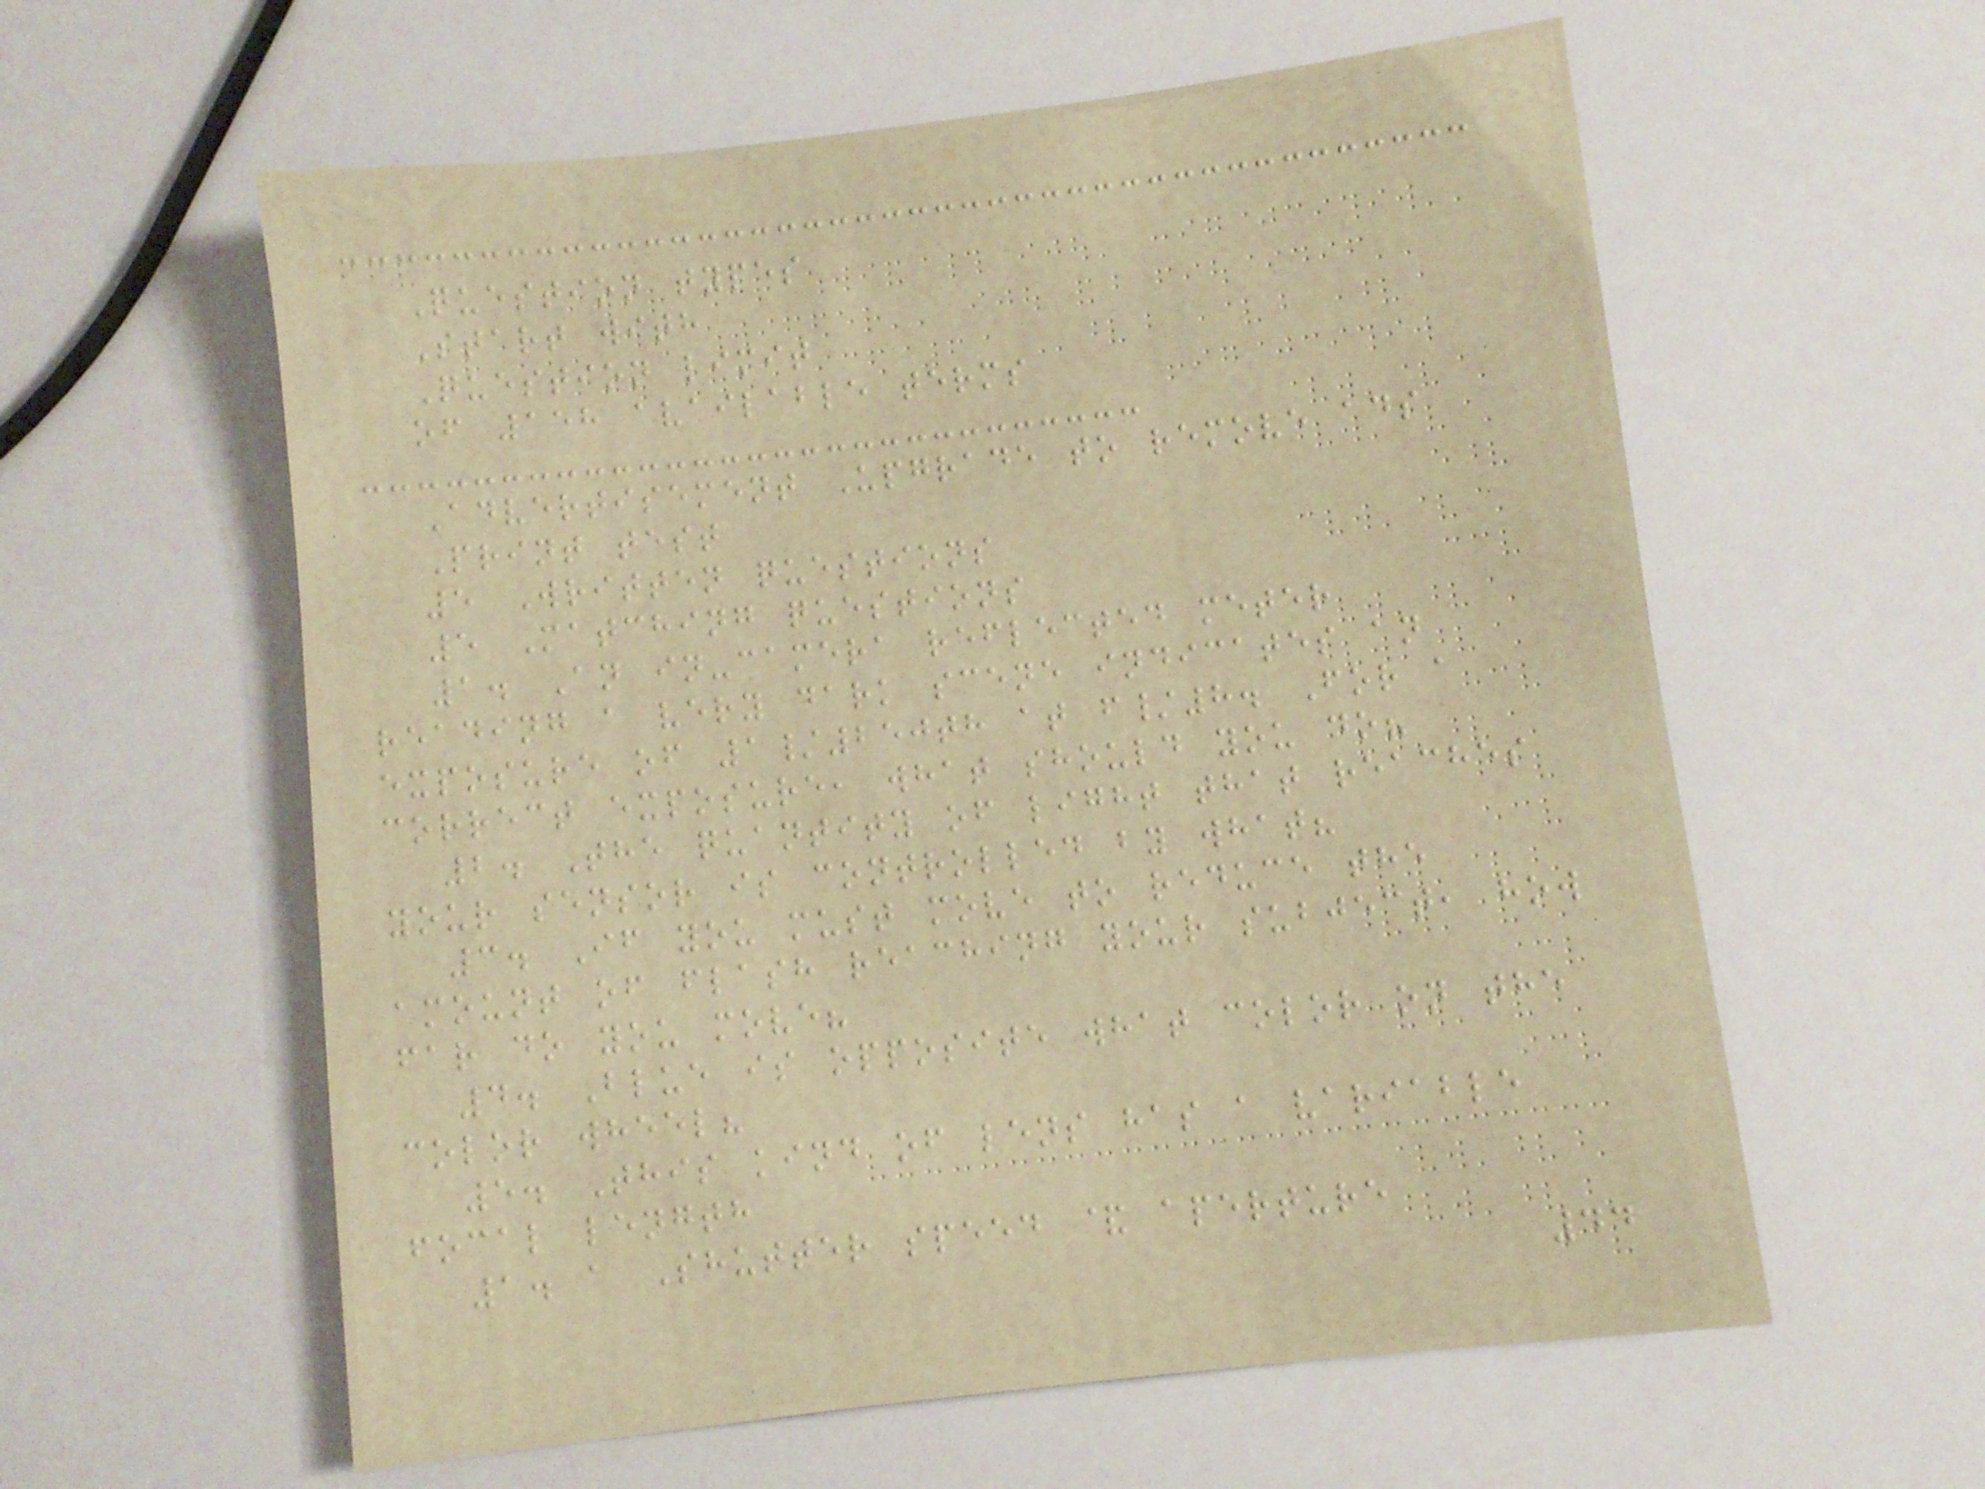Question types
Start with
Question limit
of 158 available terms
Advertisement Upgrade to remove ads
Print test
5 Written questions
5 Matching questions
1. An in-camera reflected meter
reading a very dark scene indicates an
exposure of 1/250th at f/8. For a
correct exposure, what should you do?
2. The quantity of light that reaches
your sensor is controlled by what?
3. If you must move to reduce the
amount of flash reaching your subject, how
far do you move?
4. Blue is opposite what color on the
color wheel?
5. This kind of lens has a variable
focal length
1. a Shutter speed & aperture
44
